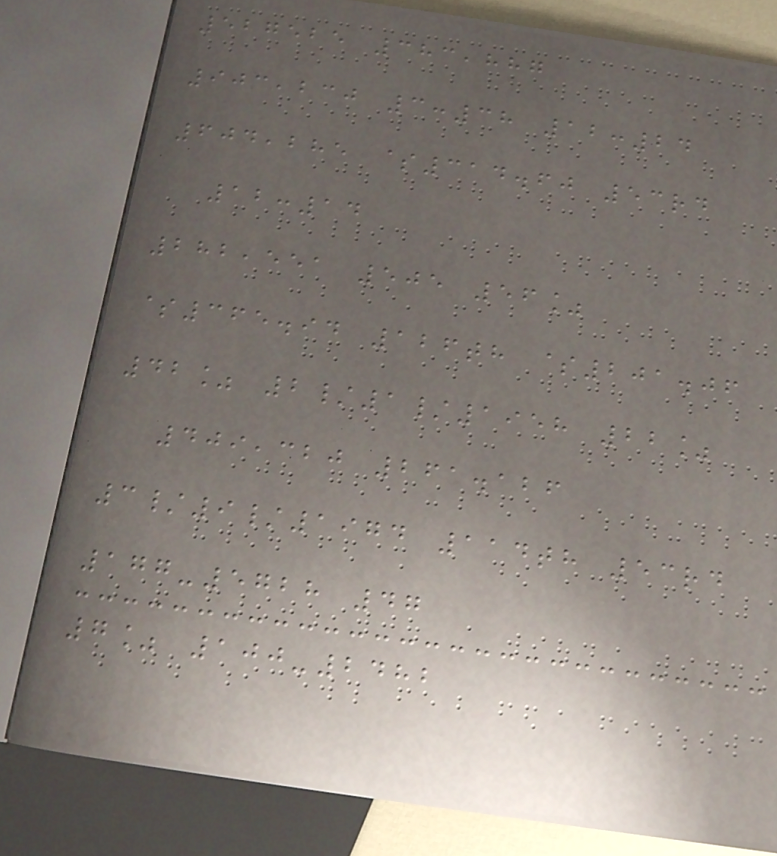527525 383,887
903,230 3:38 12:24
604,285 $314.60 53rd
12:14
282,551 505 56%
$365.94 126th $201.06
42% 2/1/1958 22%
409,320 261.126
3/9/1974 114th 53rd
177-5728 47
7% 100-2482
